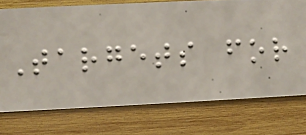Targets for
